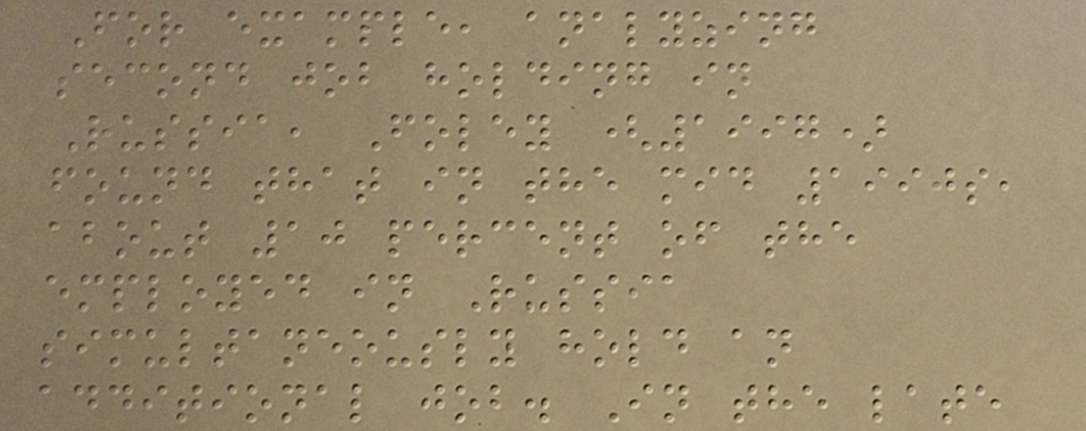For example, analyzing
second job holding in
Russia, Foley (1997)
found that in the mid 1990s,
about 10 percent of the
employed in Russia
simultaneously hold an
additional job. In the late
